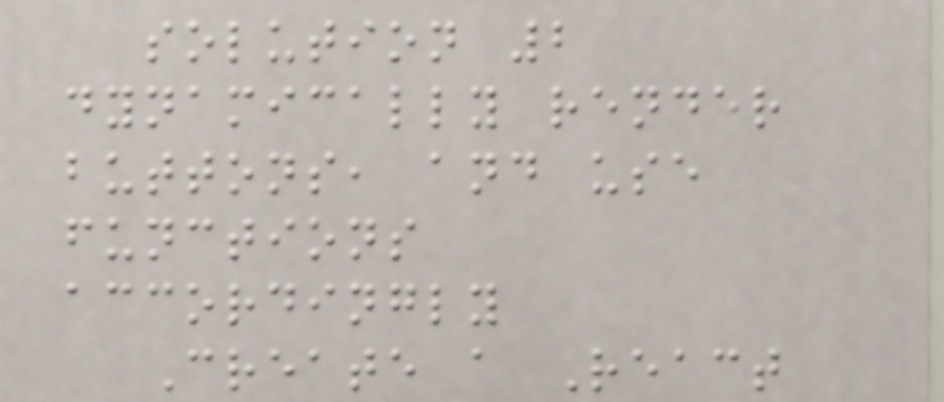solution 2
dynamically render
buttons, and use
functions
accordingly
Create a React
